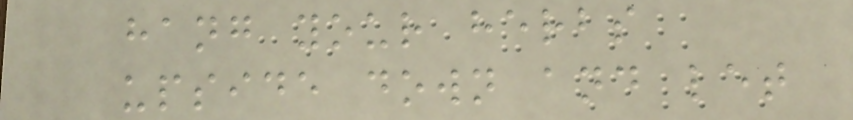hang your herbs
upside down and let
